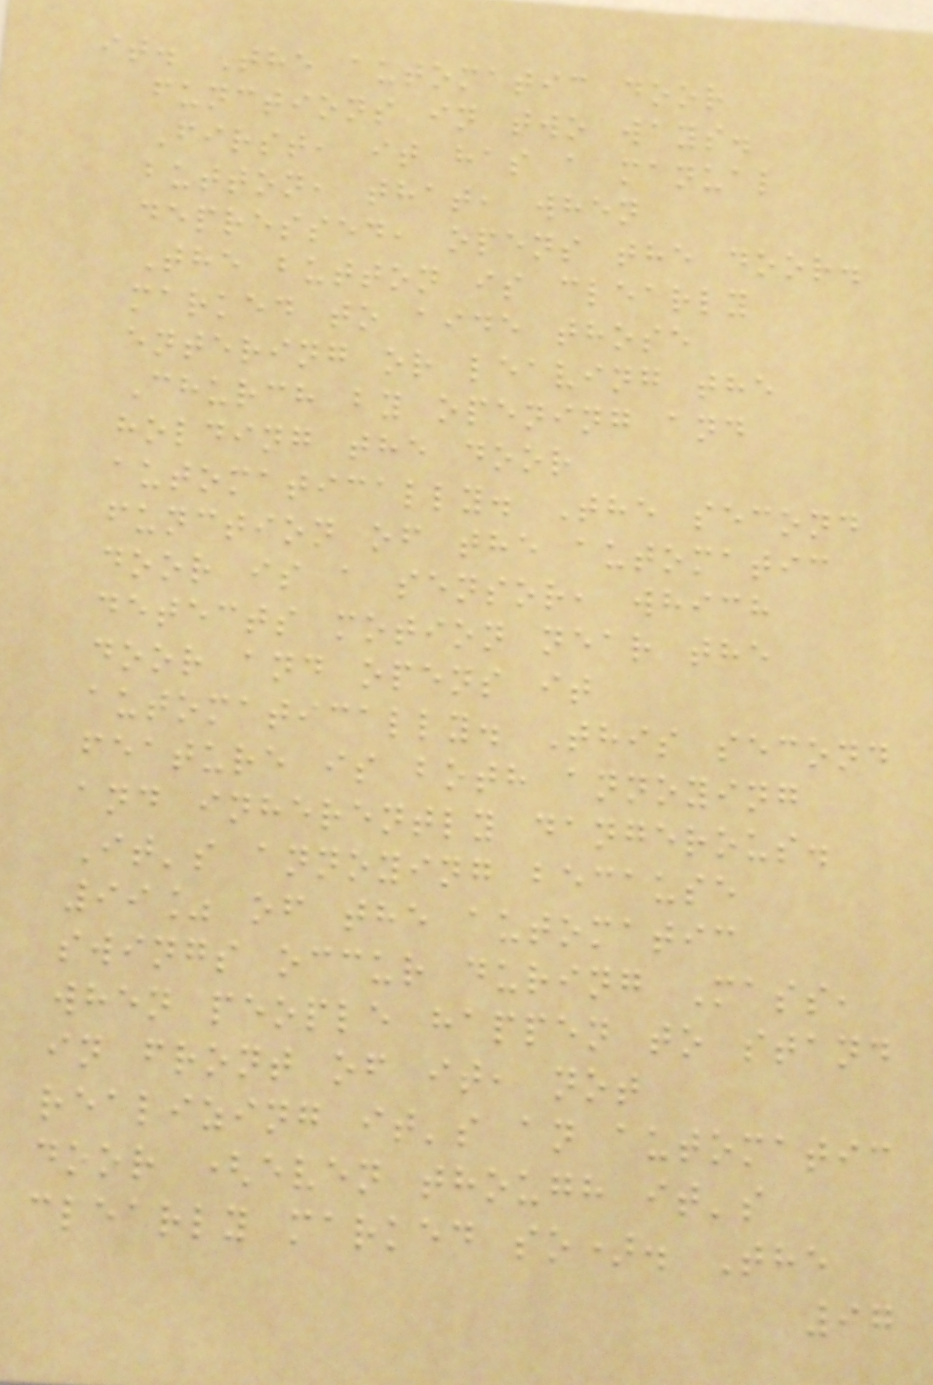it. The automatic door
functions in two ways.
First, it has a manual
button, that, when
depressed, opens the door.
The button is clearly
marked to aide those
entering or leaving the
Church by opening and
holding the door
automatically. The second
function of the automatic
door is a sensor, which
detects motion near the
door and opens it
automatically. This second
feature is both annoying
and inherently dangerous.
It's annoying because
99% of the automatic
swings occur during Mass,
when people happen to stand
in front of it, not
realizing it's an automatic
door (even though it's
clearly marked so). The
97
